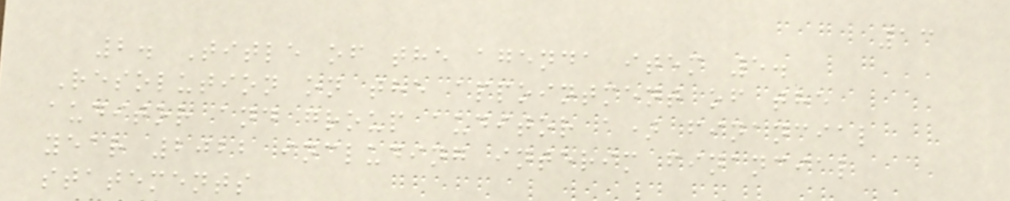13
2. Title of the agenda item 5.
Resolution on the appointment of the
auditor and group auditor a) financial
year 2022 including interim financial
statements
